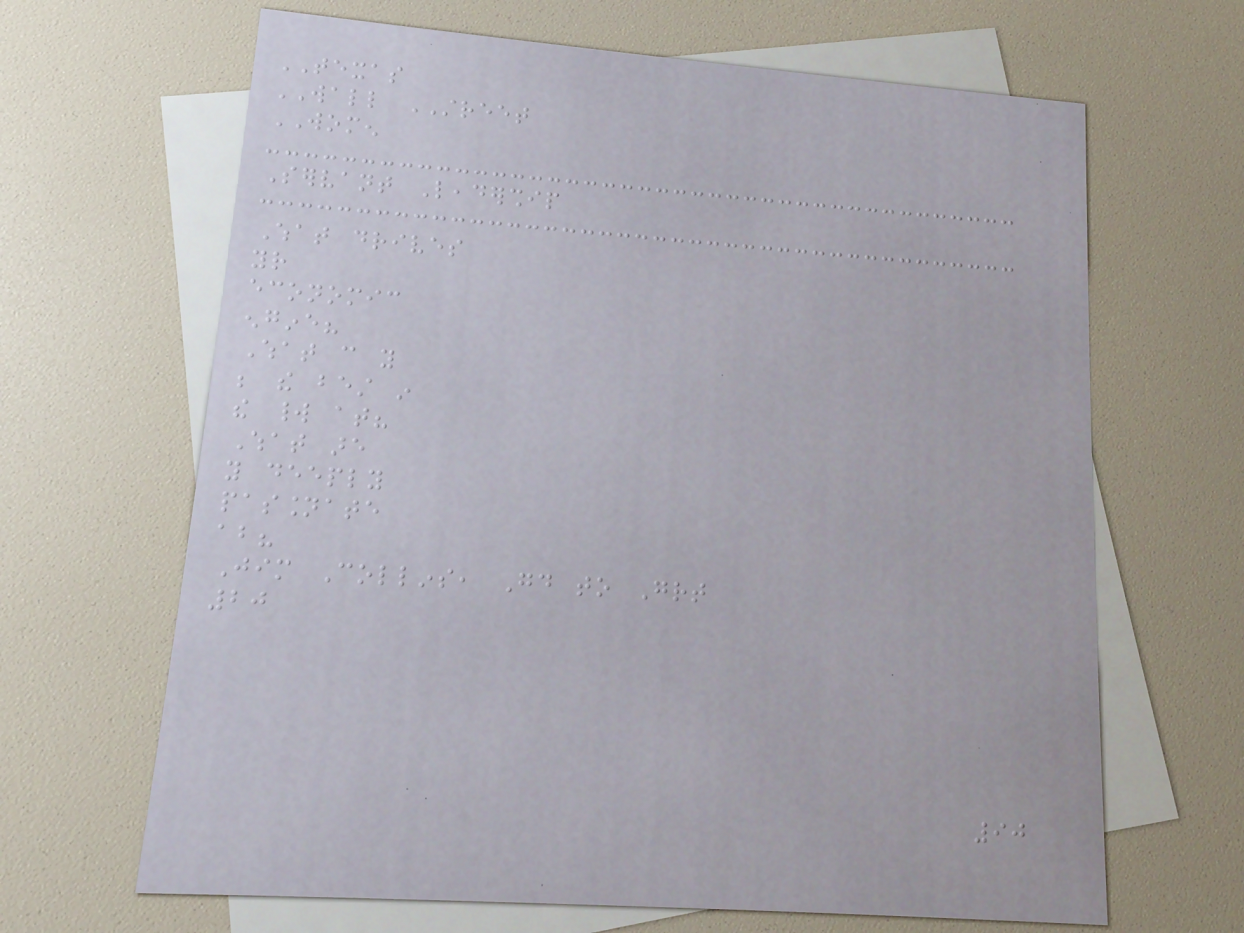TEXAS
WALL STREET
WOMEN
Servant Leadership
What drives
your
economic
engine?
What can you
be the best in
the world at?
What are
you deeply
passionate
about?
Jim Collins, Good to Great
20
90
